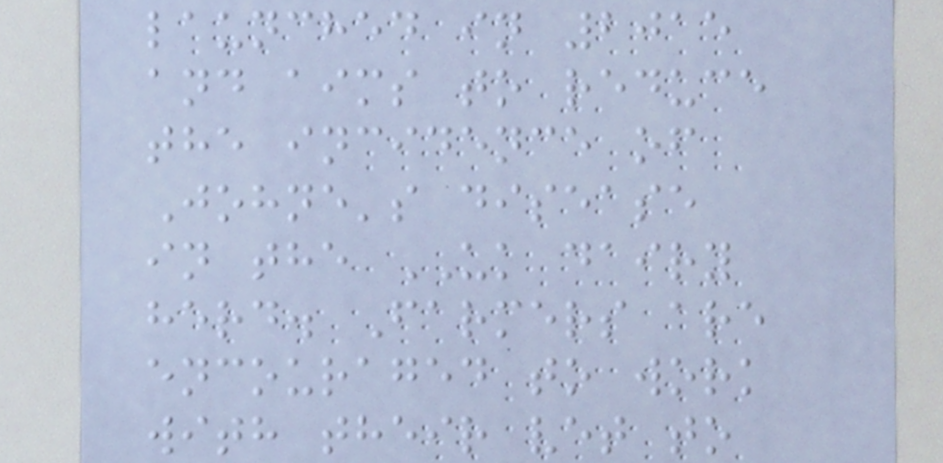launched in 2015
and aims to reduce
the incidence of
Johne's disease
in the UK dairy
herd. Farmers are
encouraged to work
with their vet to
